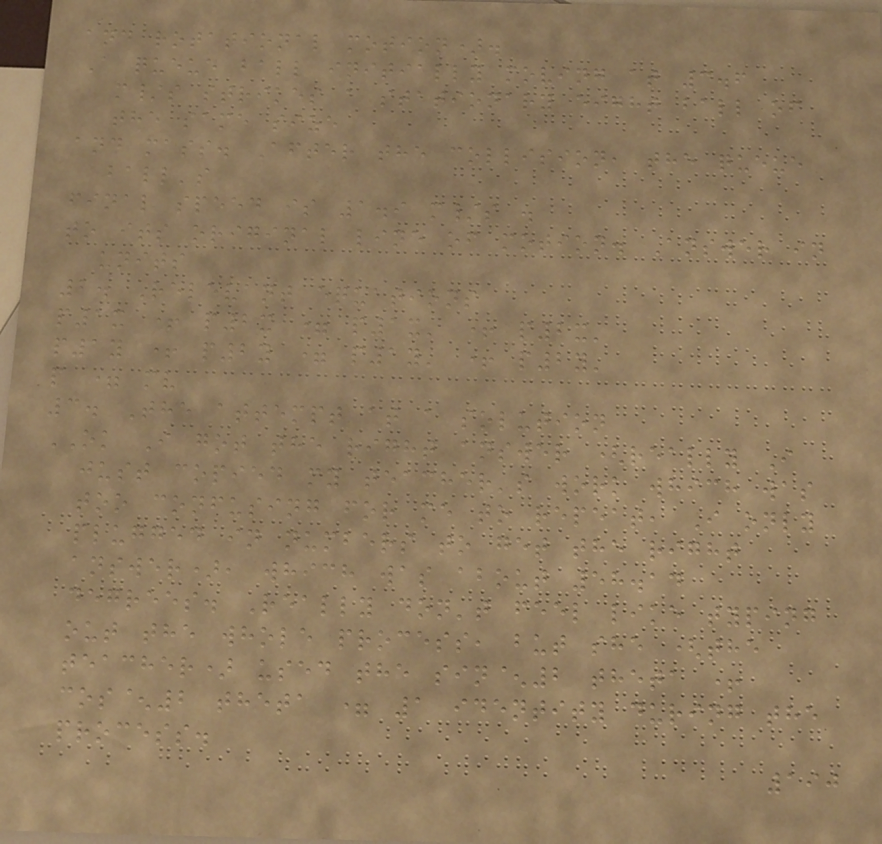and rotational motion).
A queue ball initially moving at 3.6
m/s strikes a stationary eight ball of
the same size
and mass. After the collision, the queue
ball's
final speed is 1.9 m/s .
to its original line of motion. Answer in
units
2. Relevant equations
p1x + p2x = p1x' + p2x'
p1y + p2y = p1y' + p2y'
p = mv
3. The attempt at a solution
OK I got the right answer (really I
just copied my teacher's work which was
too confusing for me to repeat, I only
plugged in numbers to get the right
answer), which was about 58.14
degrees. Really don't feel like typing
out the whole process, but she (the
teacher) used the sin^2 theta +
cos^2 theta = 1 identity during the
process.
190
